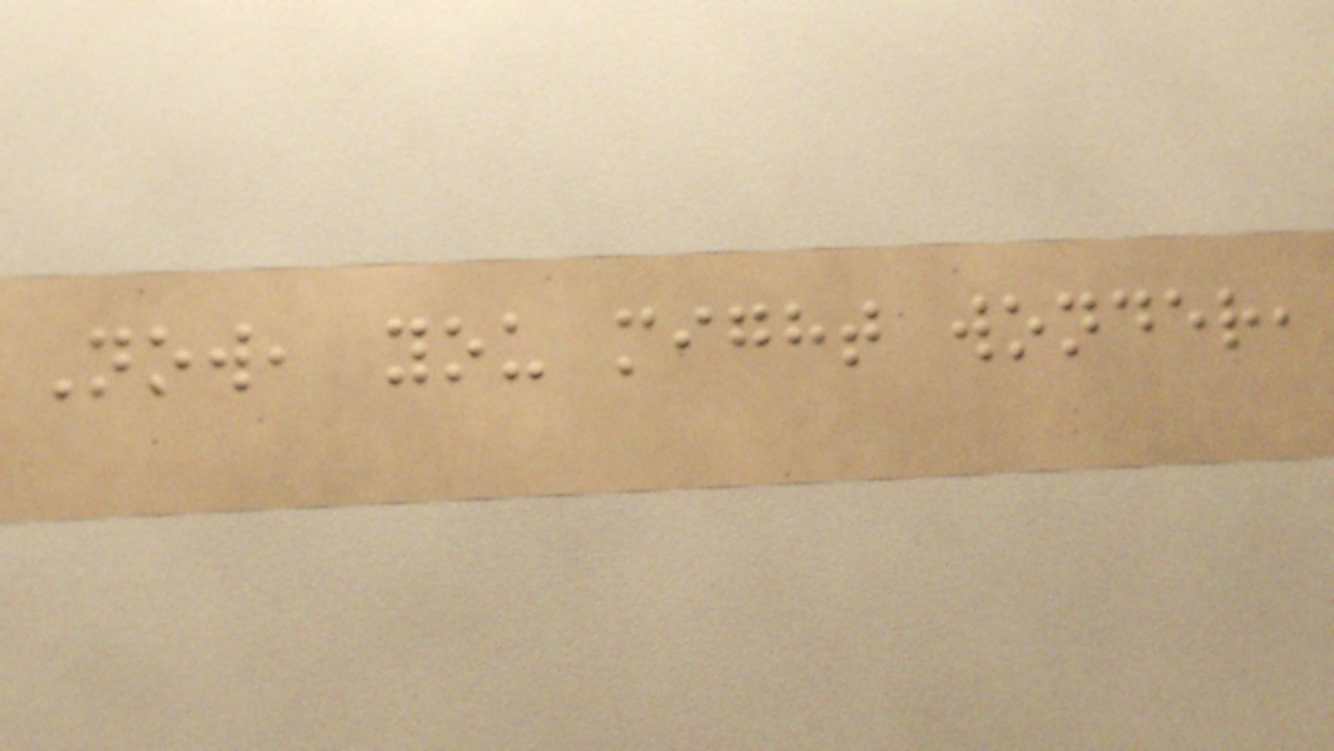Now, you might wonder,
